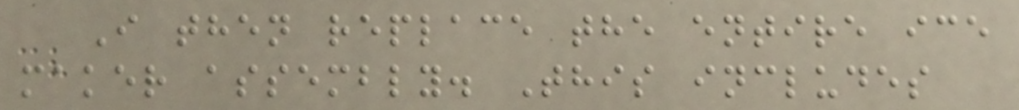I then replace the entire ice
maker assembly. This includes
